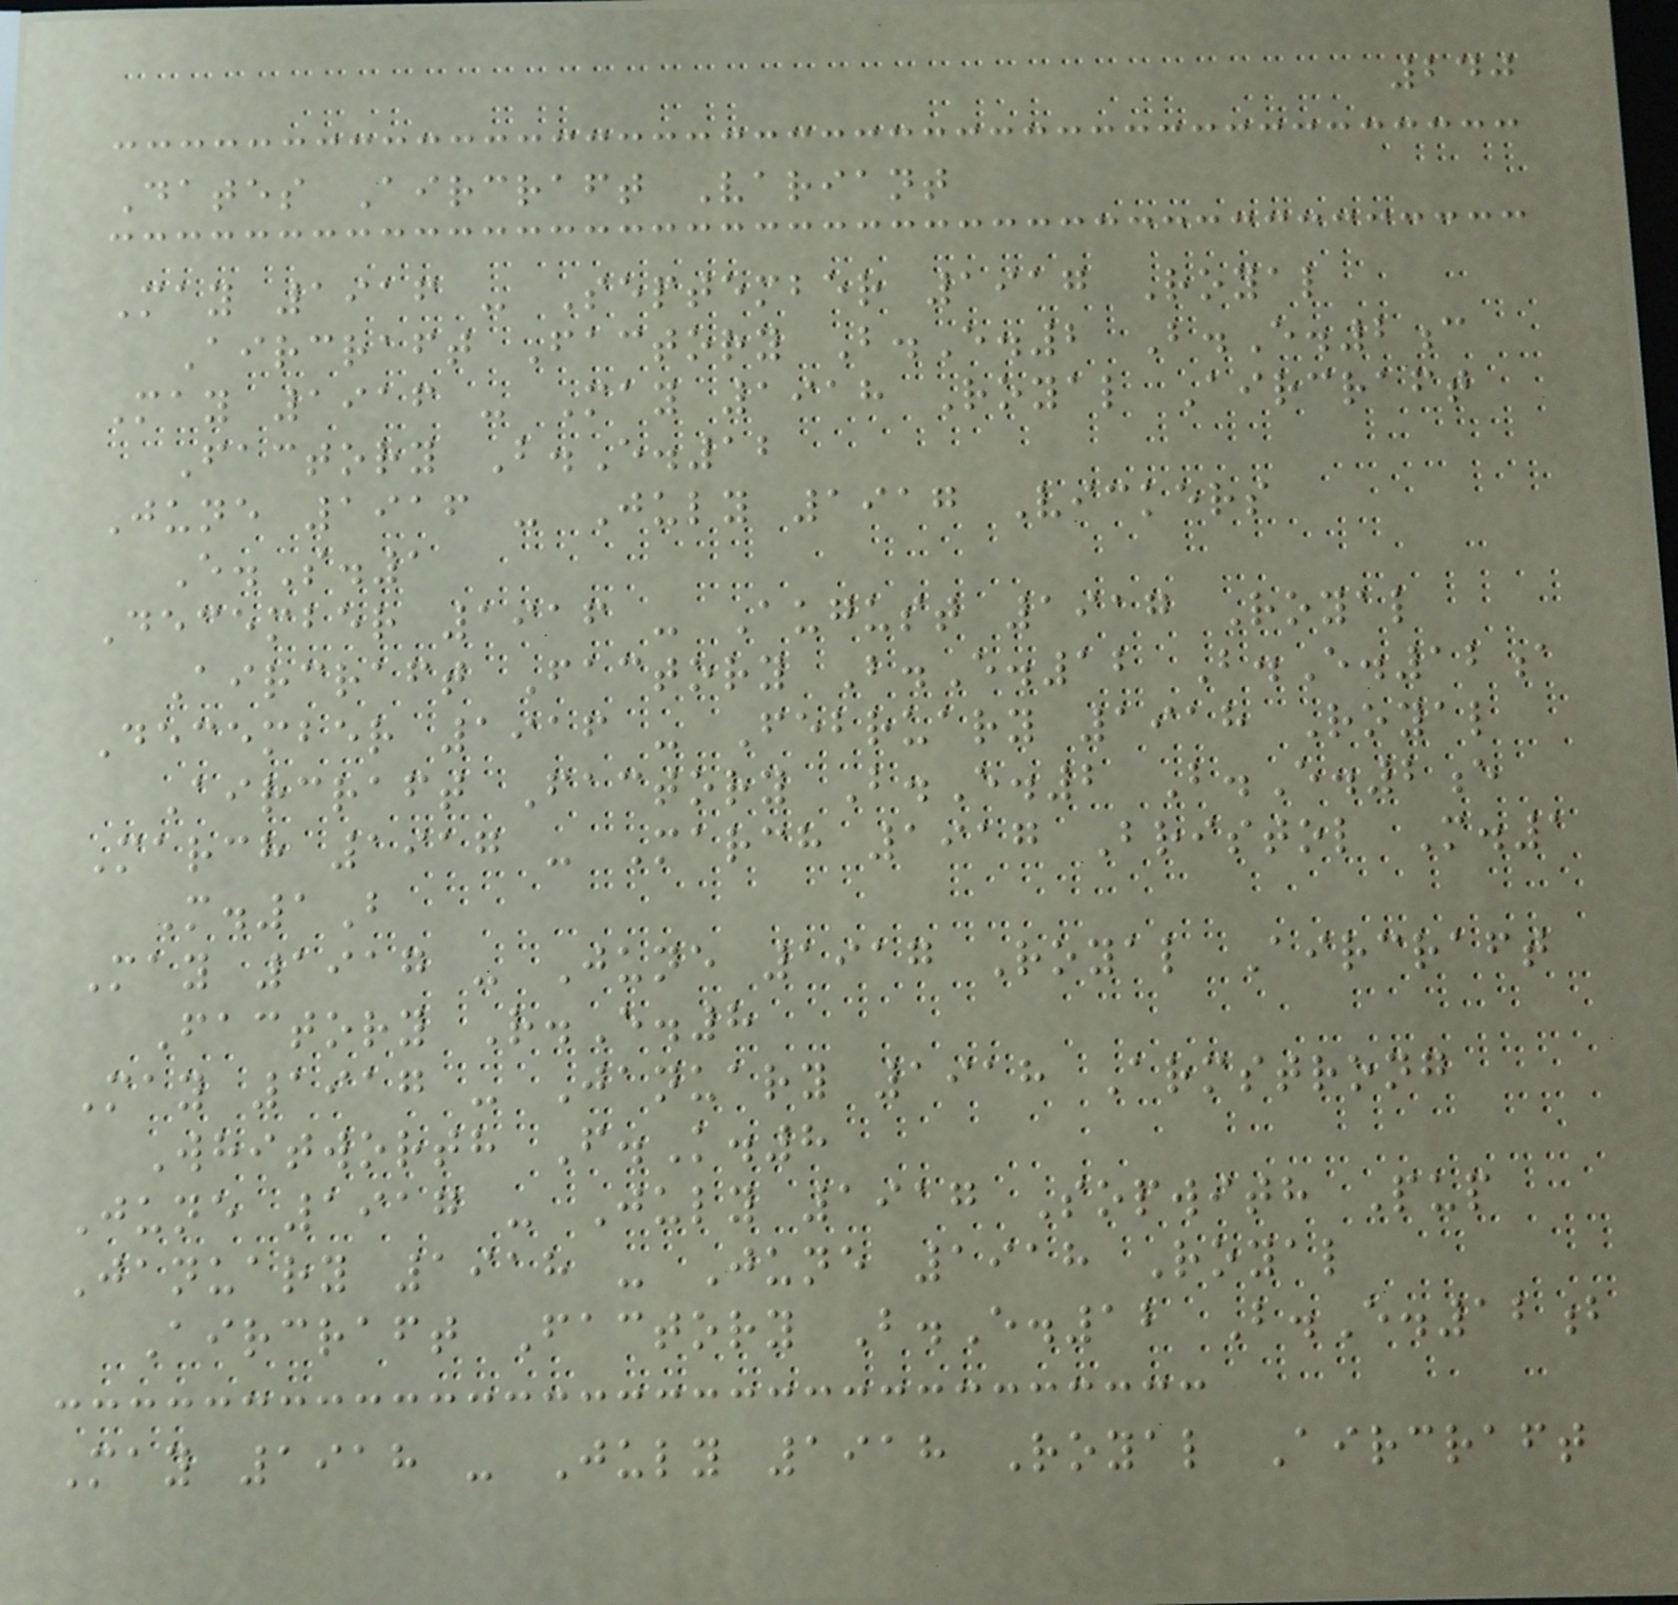240
Dates Aircraft Variant
May 1916 - September 1917 Royal
Aircraft Factory B.E.2 B.E.2c
May 1916 - May 1918 Royal Aircraft
Factory B.E.12
June 1916 - July 1917 Vickers
E.S.1
December 1916 - August 1917 Royal
Aircraft Factory B.E.12 B.E.12a
December 1916 - February 1918 Royal
Aircraft Factory B.E.2 B.E.2e
March 1917 - March 1917 Bristol M.1
M.1B
May 1917 - June 1917 Royal Aircraft
Factory R.E.8
May 1917 - January 1918 Armstrong
Whitworth F.K.8
June 1917 - July 1917 Sopwith Pup
January 1918 - June 1918 Royal
Aircraft Factory B.E.12 B.E.12b
May 1918 - July 1918 Royal Aircraft
